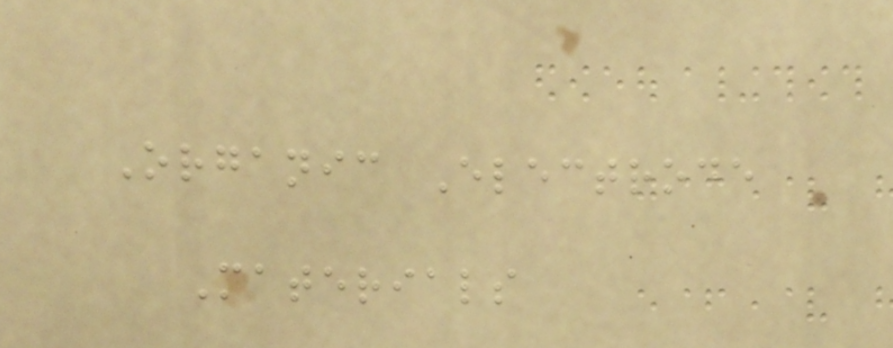Organic Electrode
Materials
